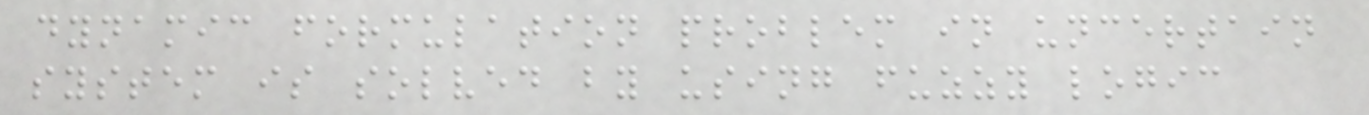dynamic formulation problem in uncertain
system is solved by using fuzzy logic
